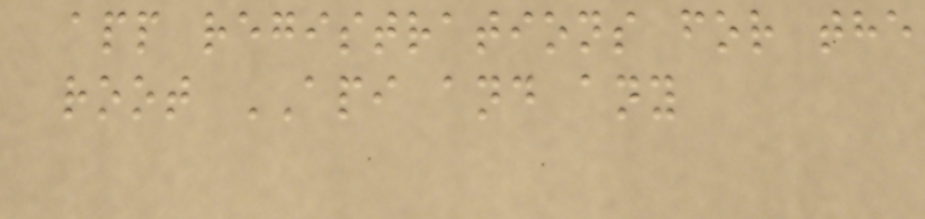app registrations for the
root API and any
